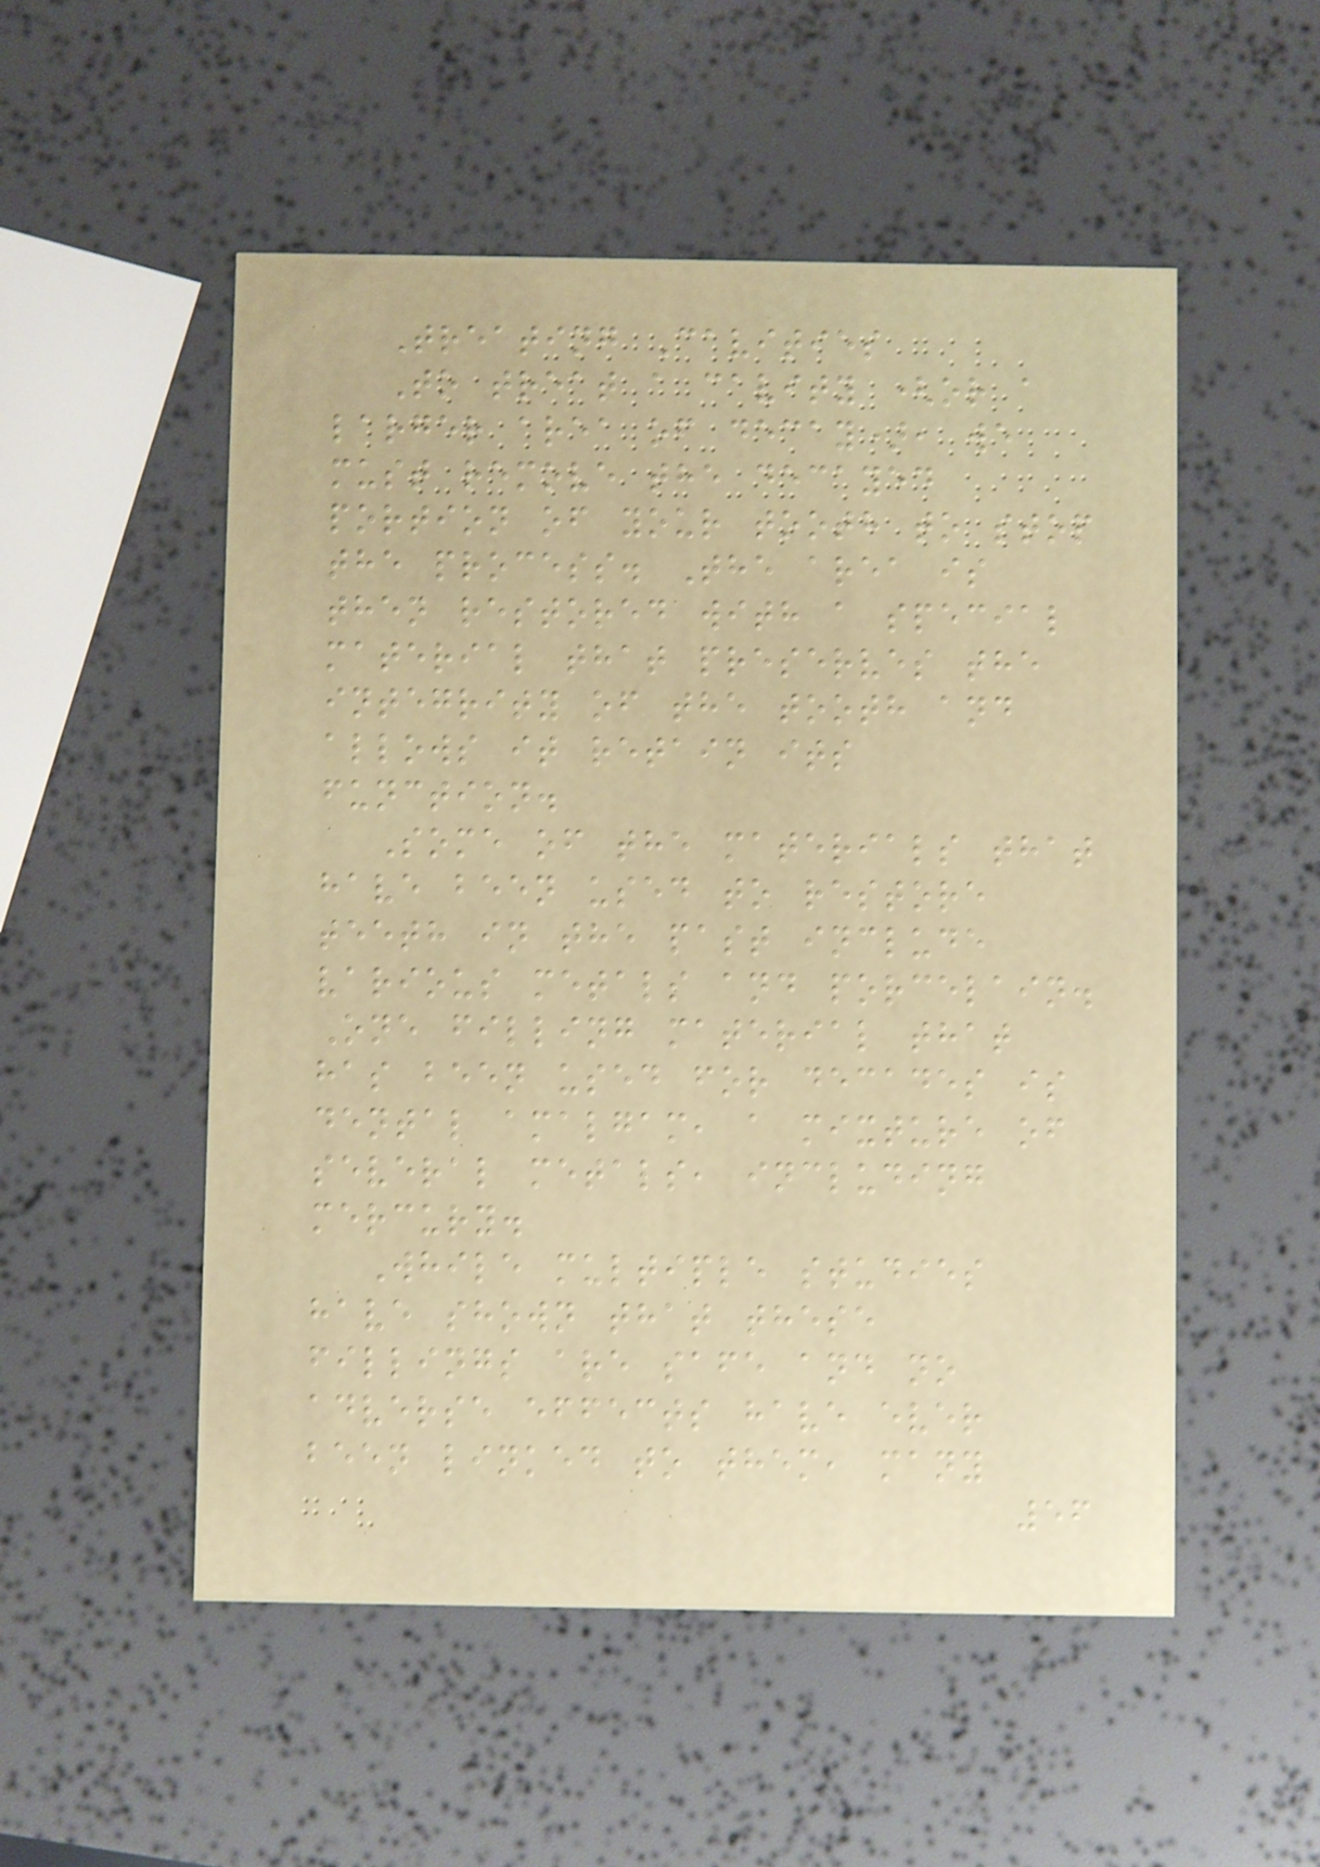Treating Cavities
To treat a cavity (or a
larger area of decay), we
must remove the decayed
portion of your tooth to stop
the process. The area is
then restored with a special
material that preserves the
integrity of the tooth and
allows it retain its
function.
Some of the materials that
have been used to restore
teeth in the past include
various metals and porcelain.
One filling material that
has been used for decades is
dental amalgam, a mixture of
several metals, including
mercury.
While multiple studies
have shown that these
fillings are safe and no
adverse effects have ever
been linked to them, many
56
